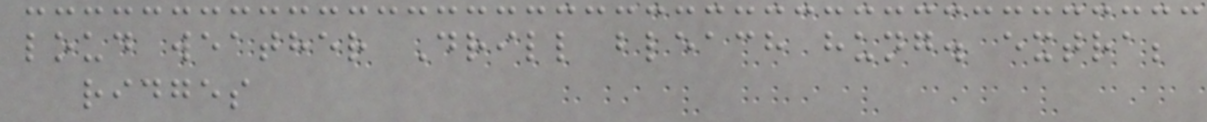loud weather Drill bleach hung. extra;
ridges
